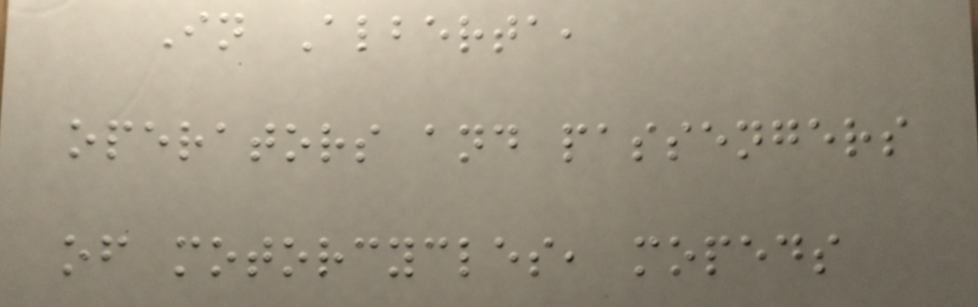In Alberta,
operators and passengers
of motorcycles, mopeds
